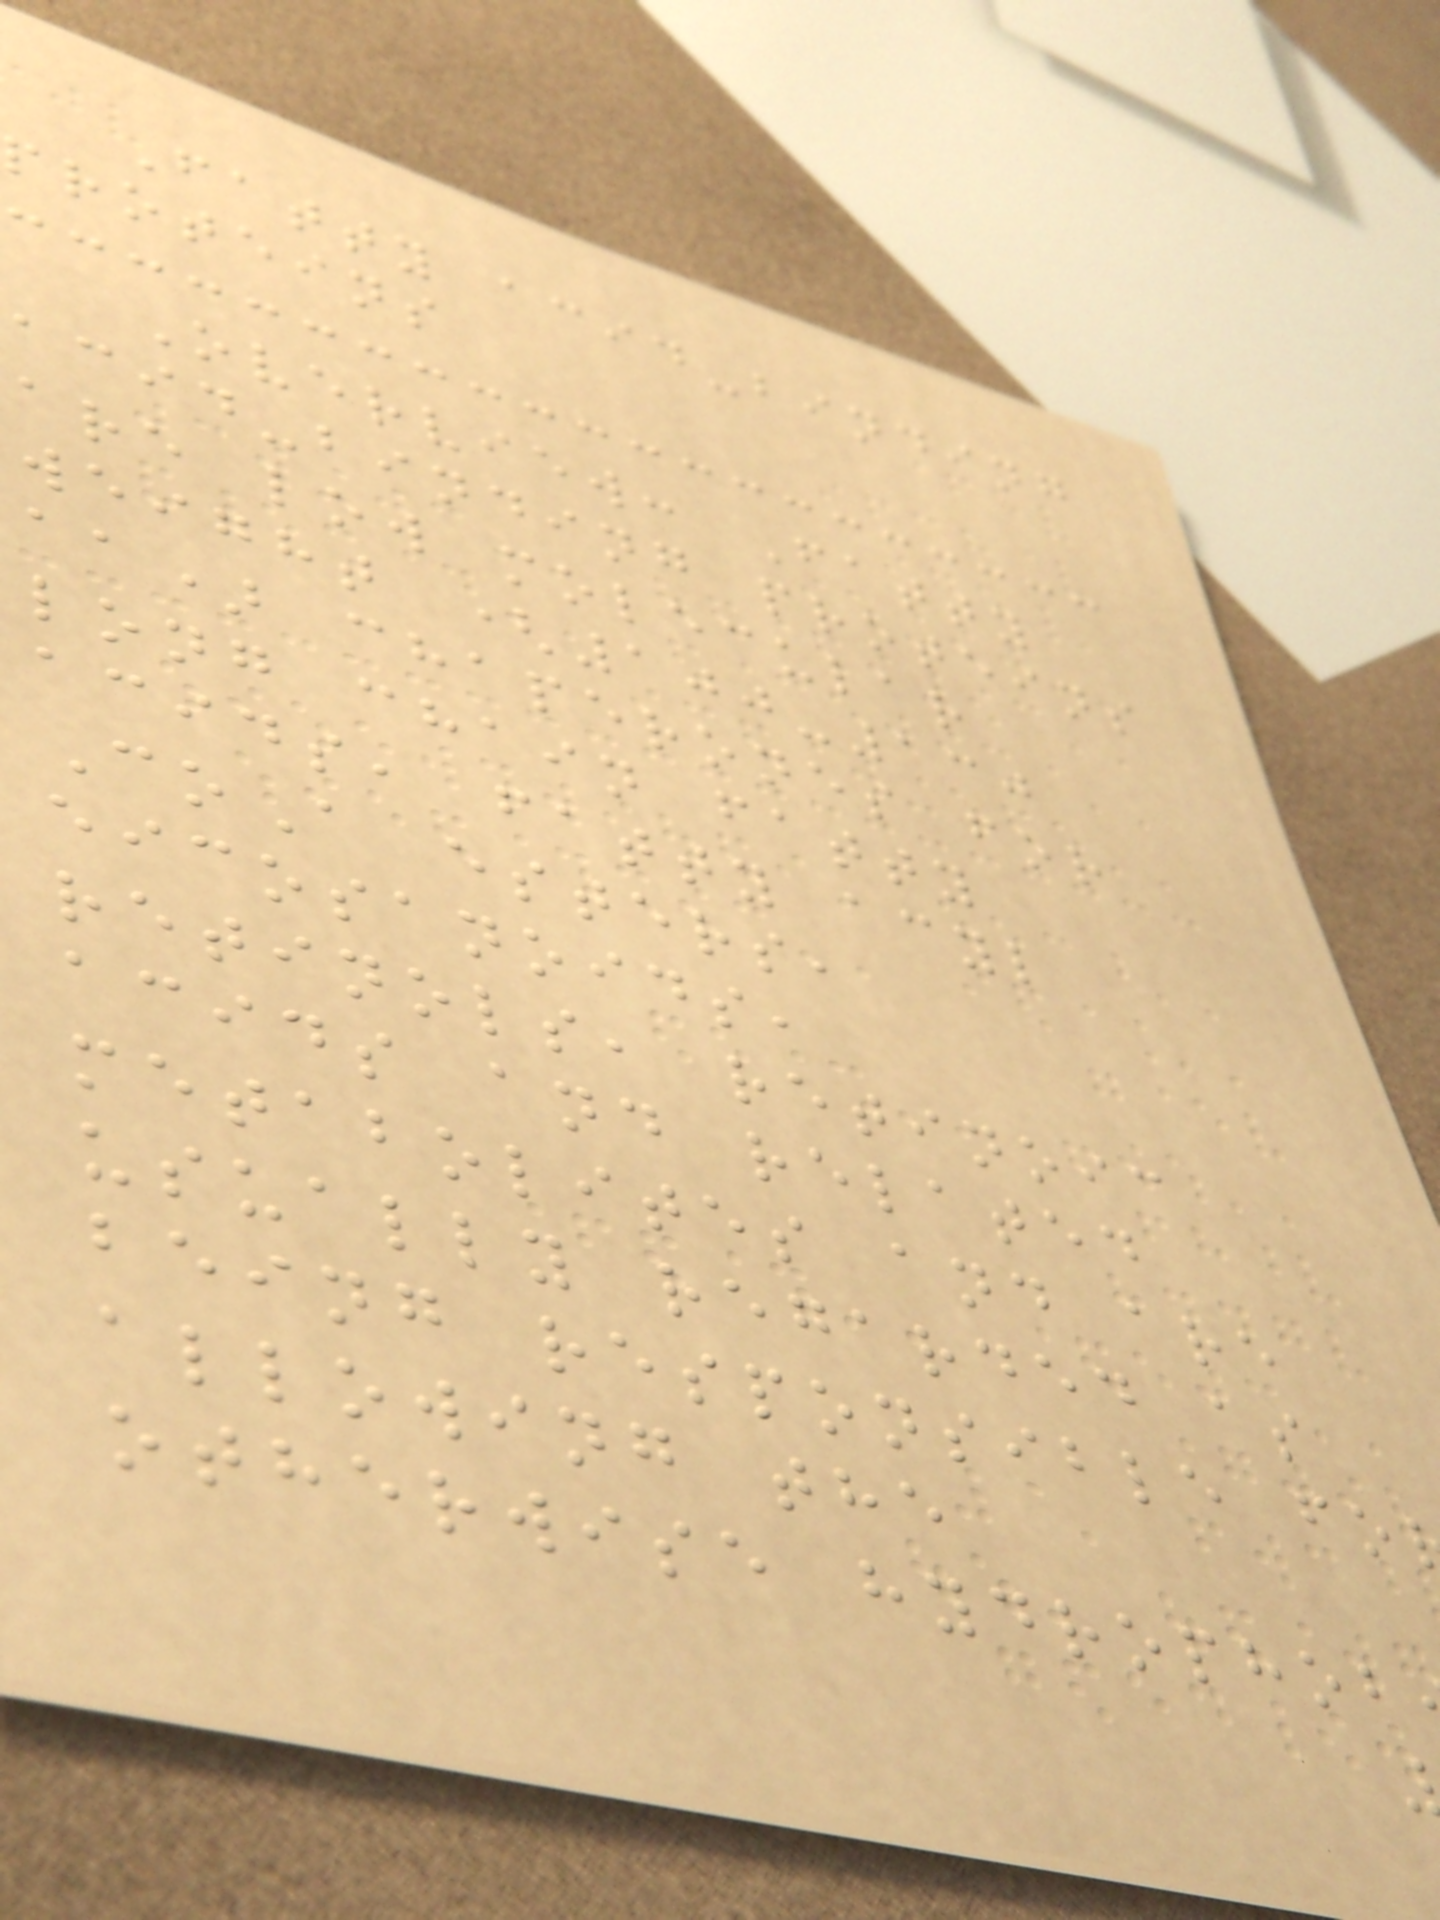Fatty acid-binding
proteins
Overview: Fatty
acid-binding proteins
are low molecular
weight (100-130
aa) chaperones for
long chain fatty
acids, fatty acyl
CoA esters,
eicosanoids,
retinols, retinoic
acids and related
metabolites and are
usually regarded as
being responsible fo
allowing the
otherwise hydrophob
